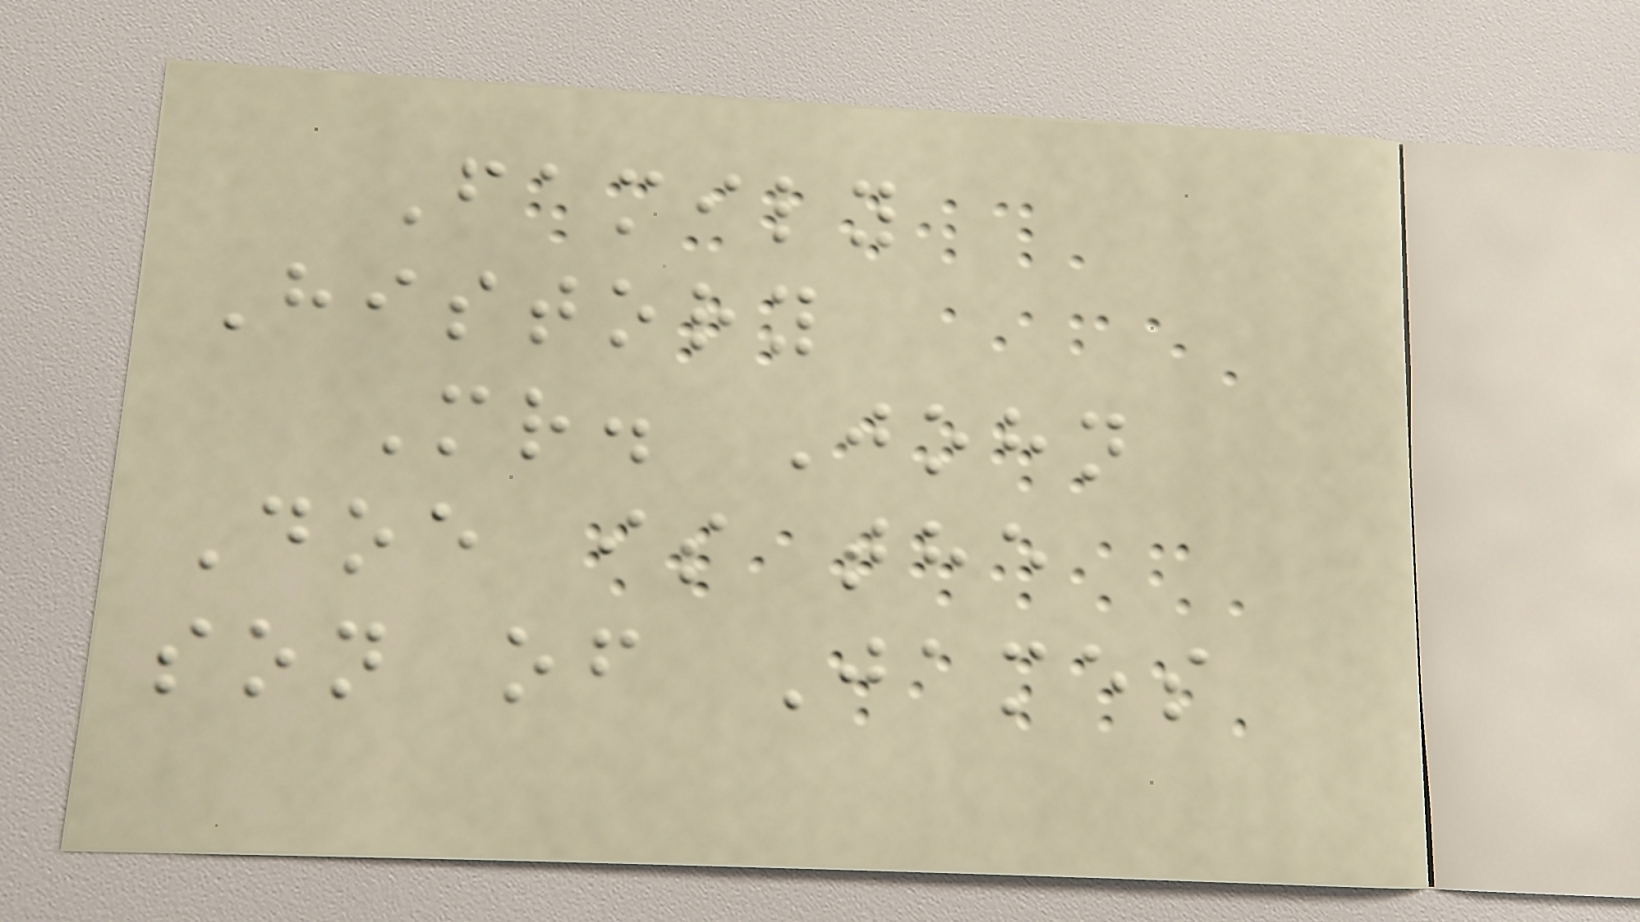Family
History
Mr. John
Doe is the
son of James
